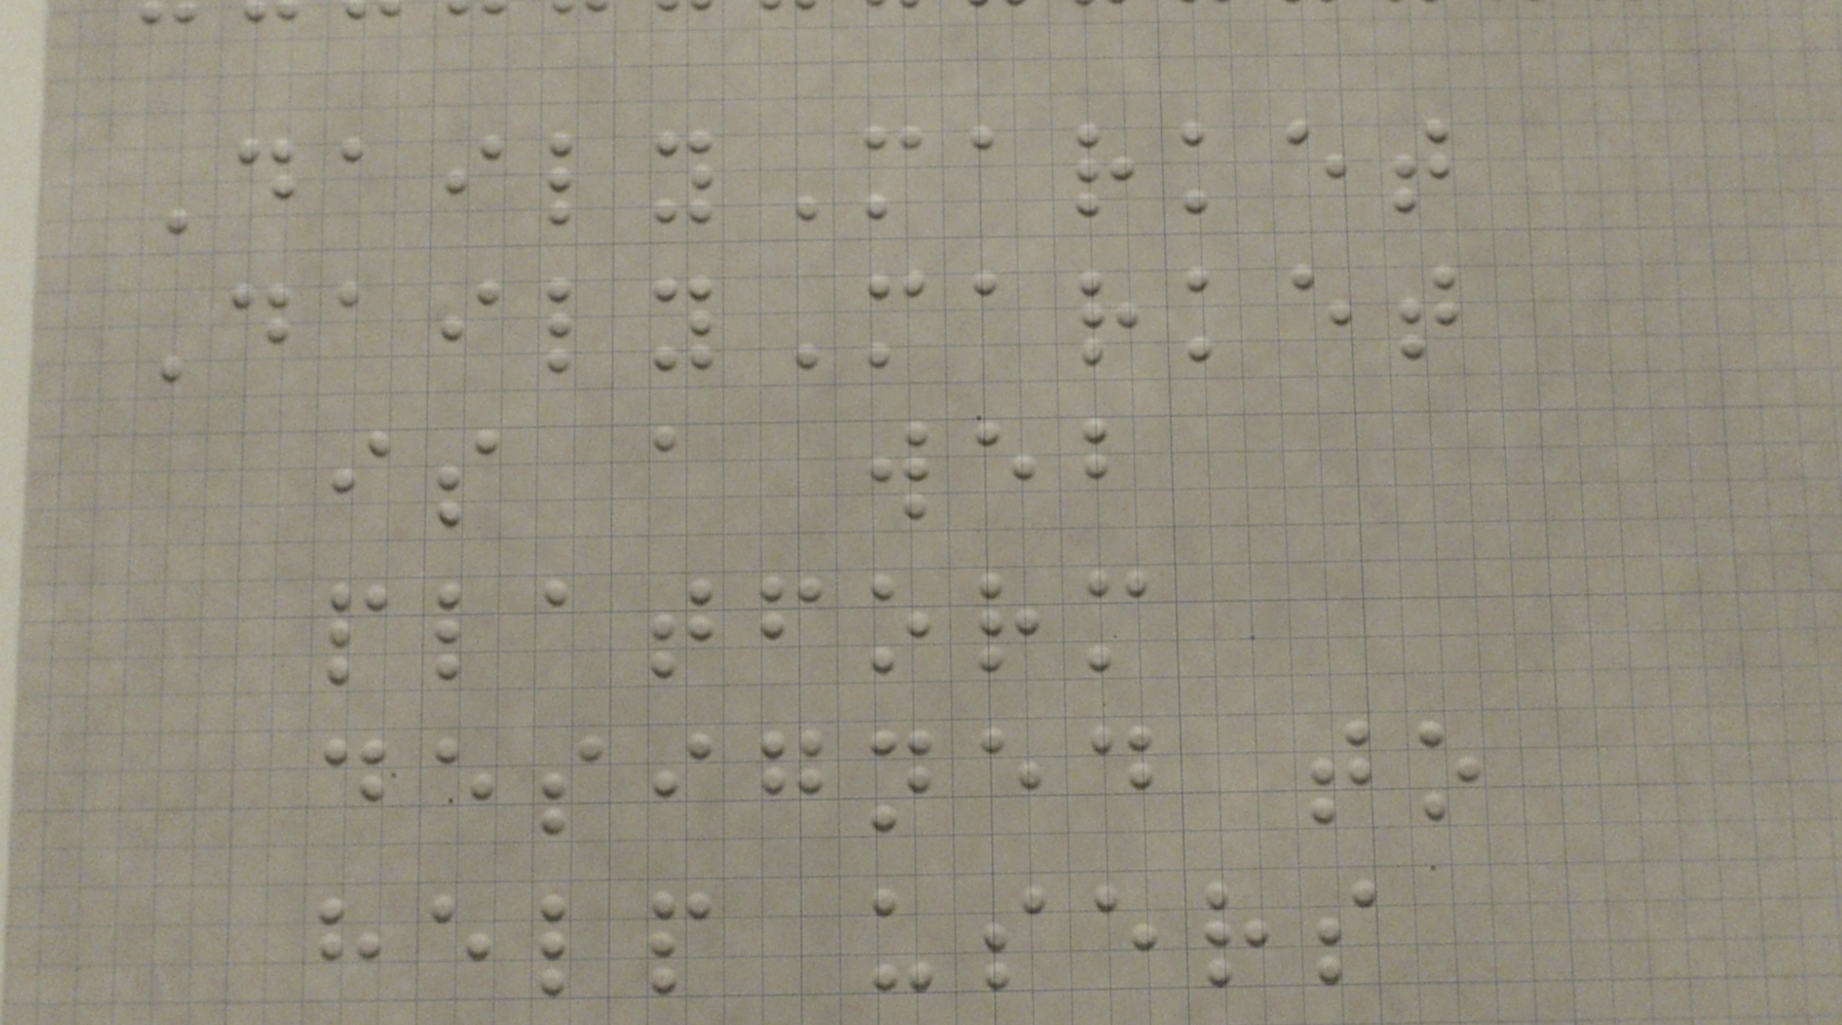DailyMarket
DailyMarket
is a web
platform
designed to
help users
